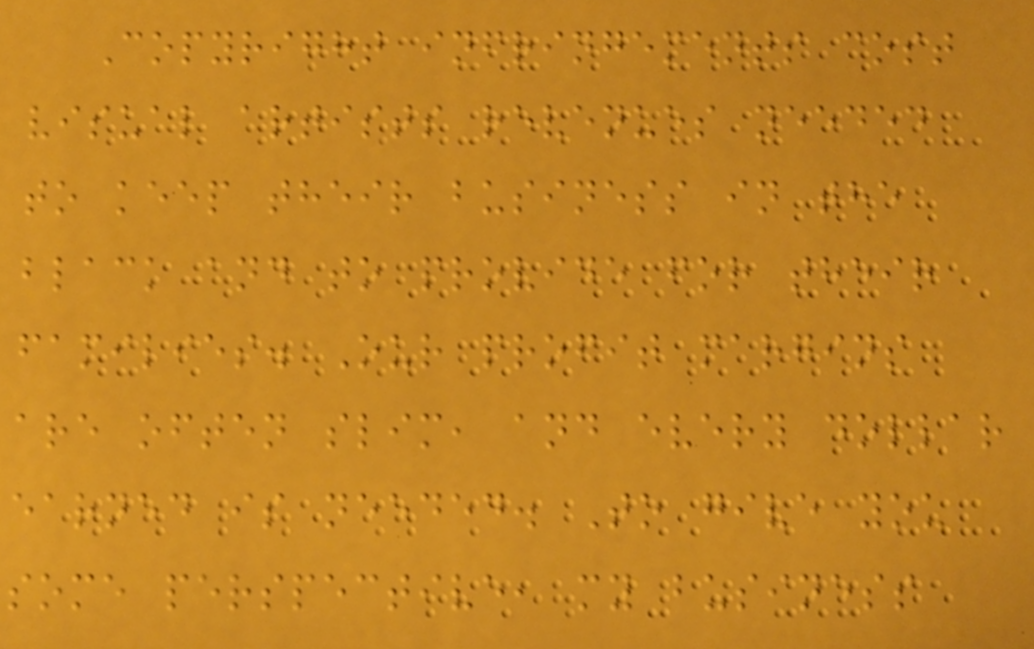Copyright infringements cost
visual artists revenues needed
to keep their business in the
black and to provide for their
families. Our profit margins
are often slim, and every dollar
earned is needed. To give you
some perspective, my business
